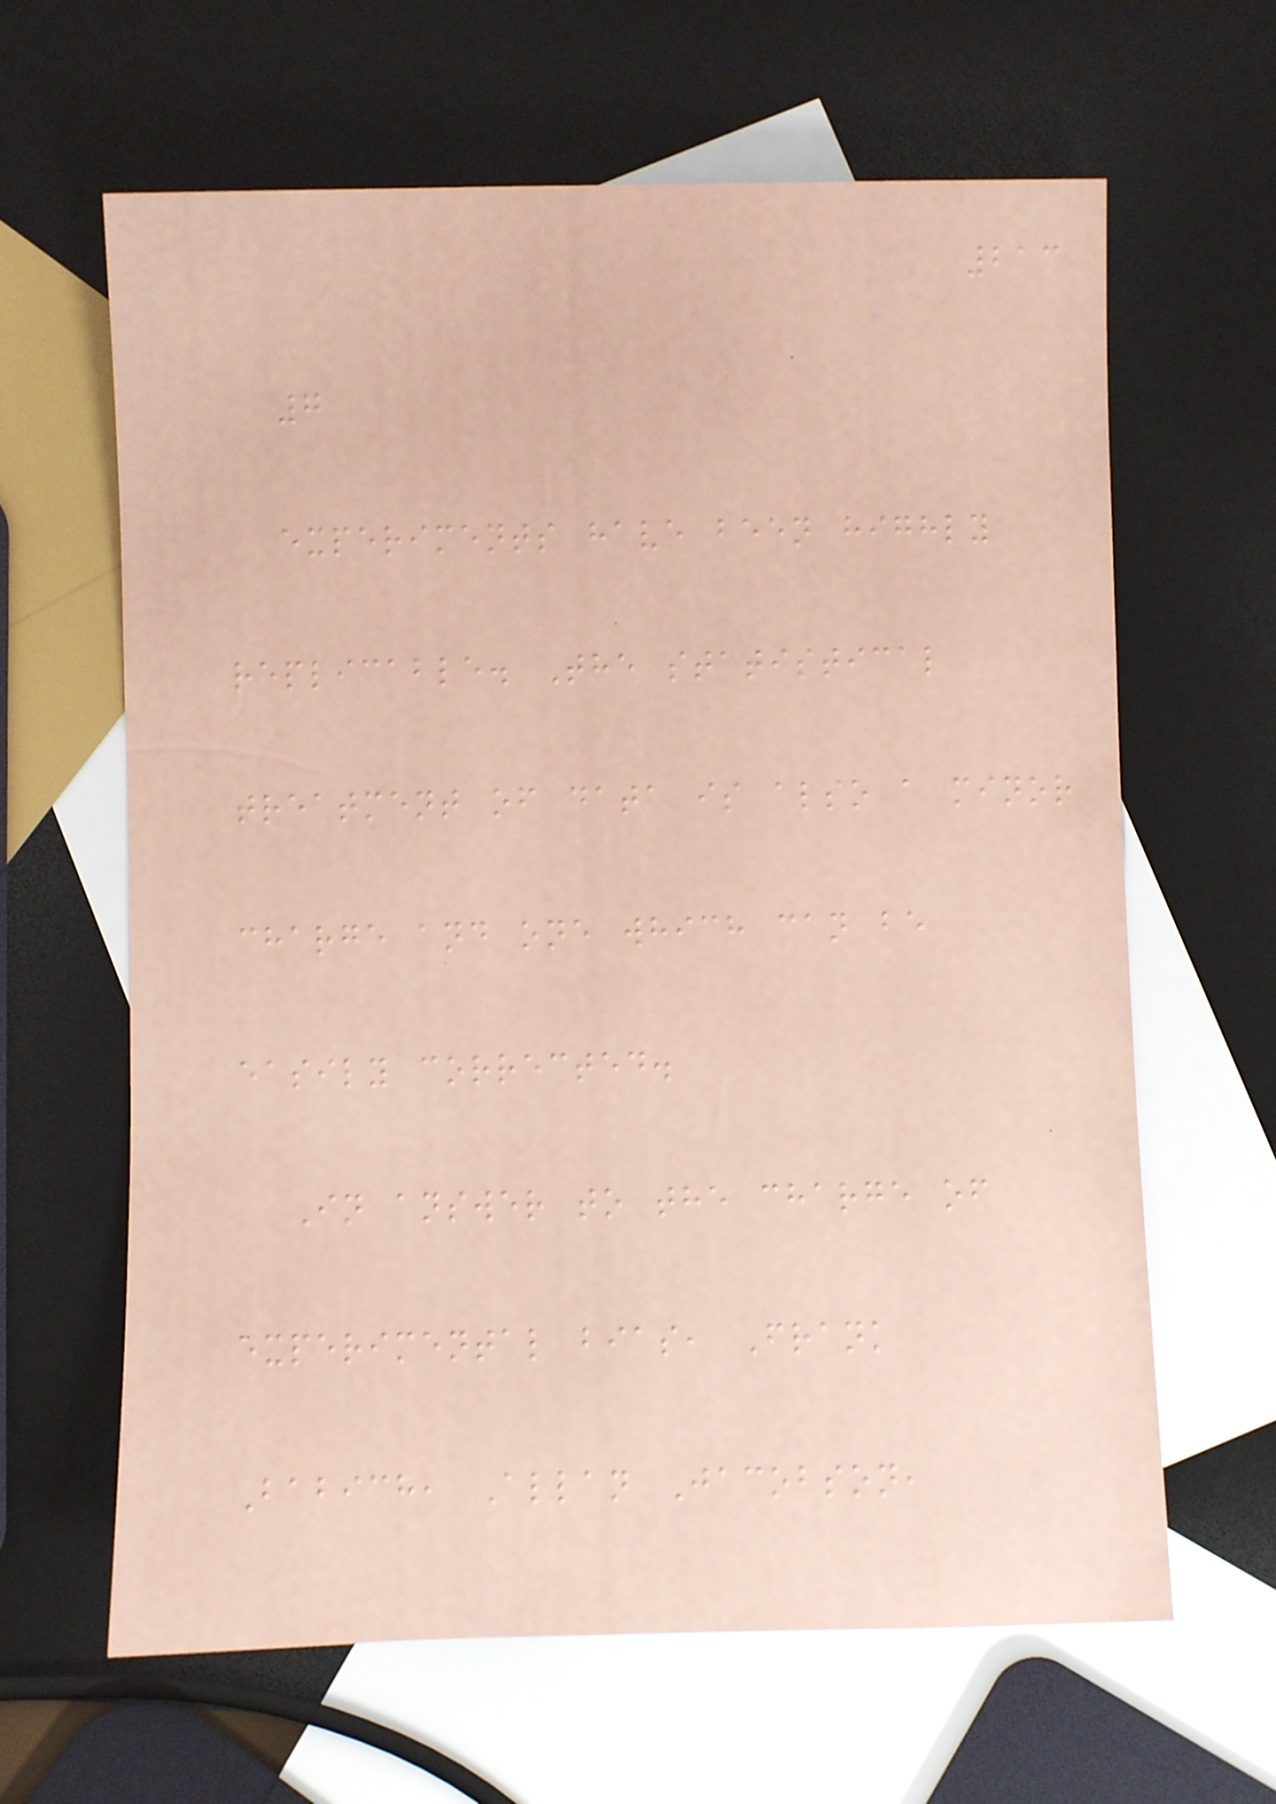213
7
experiments have been highly
replicable. The statistical
treatment of data is also a minor
charge and one which can be
easily corrected.
In answer to the charge of
experimental bias, Frank
Babich, Allan Jacobson,
